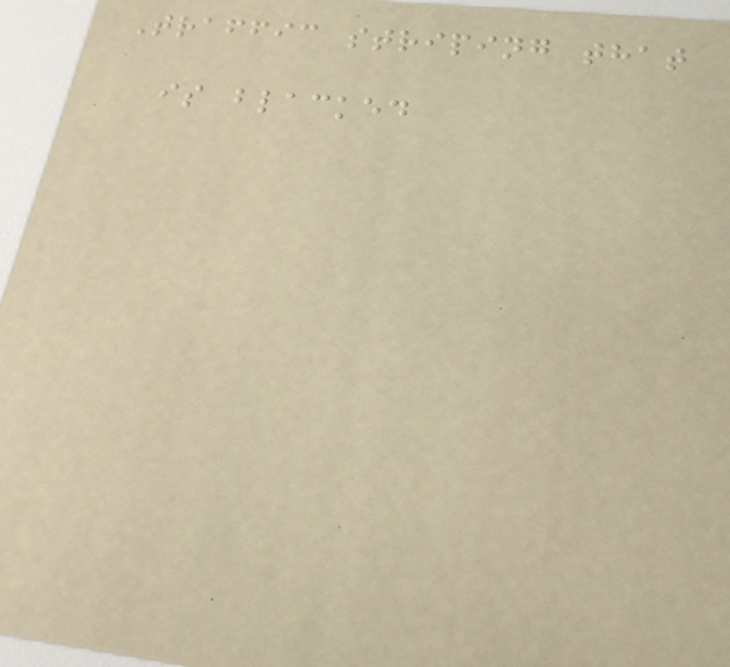Traffic striping that
is blacked
